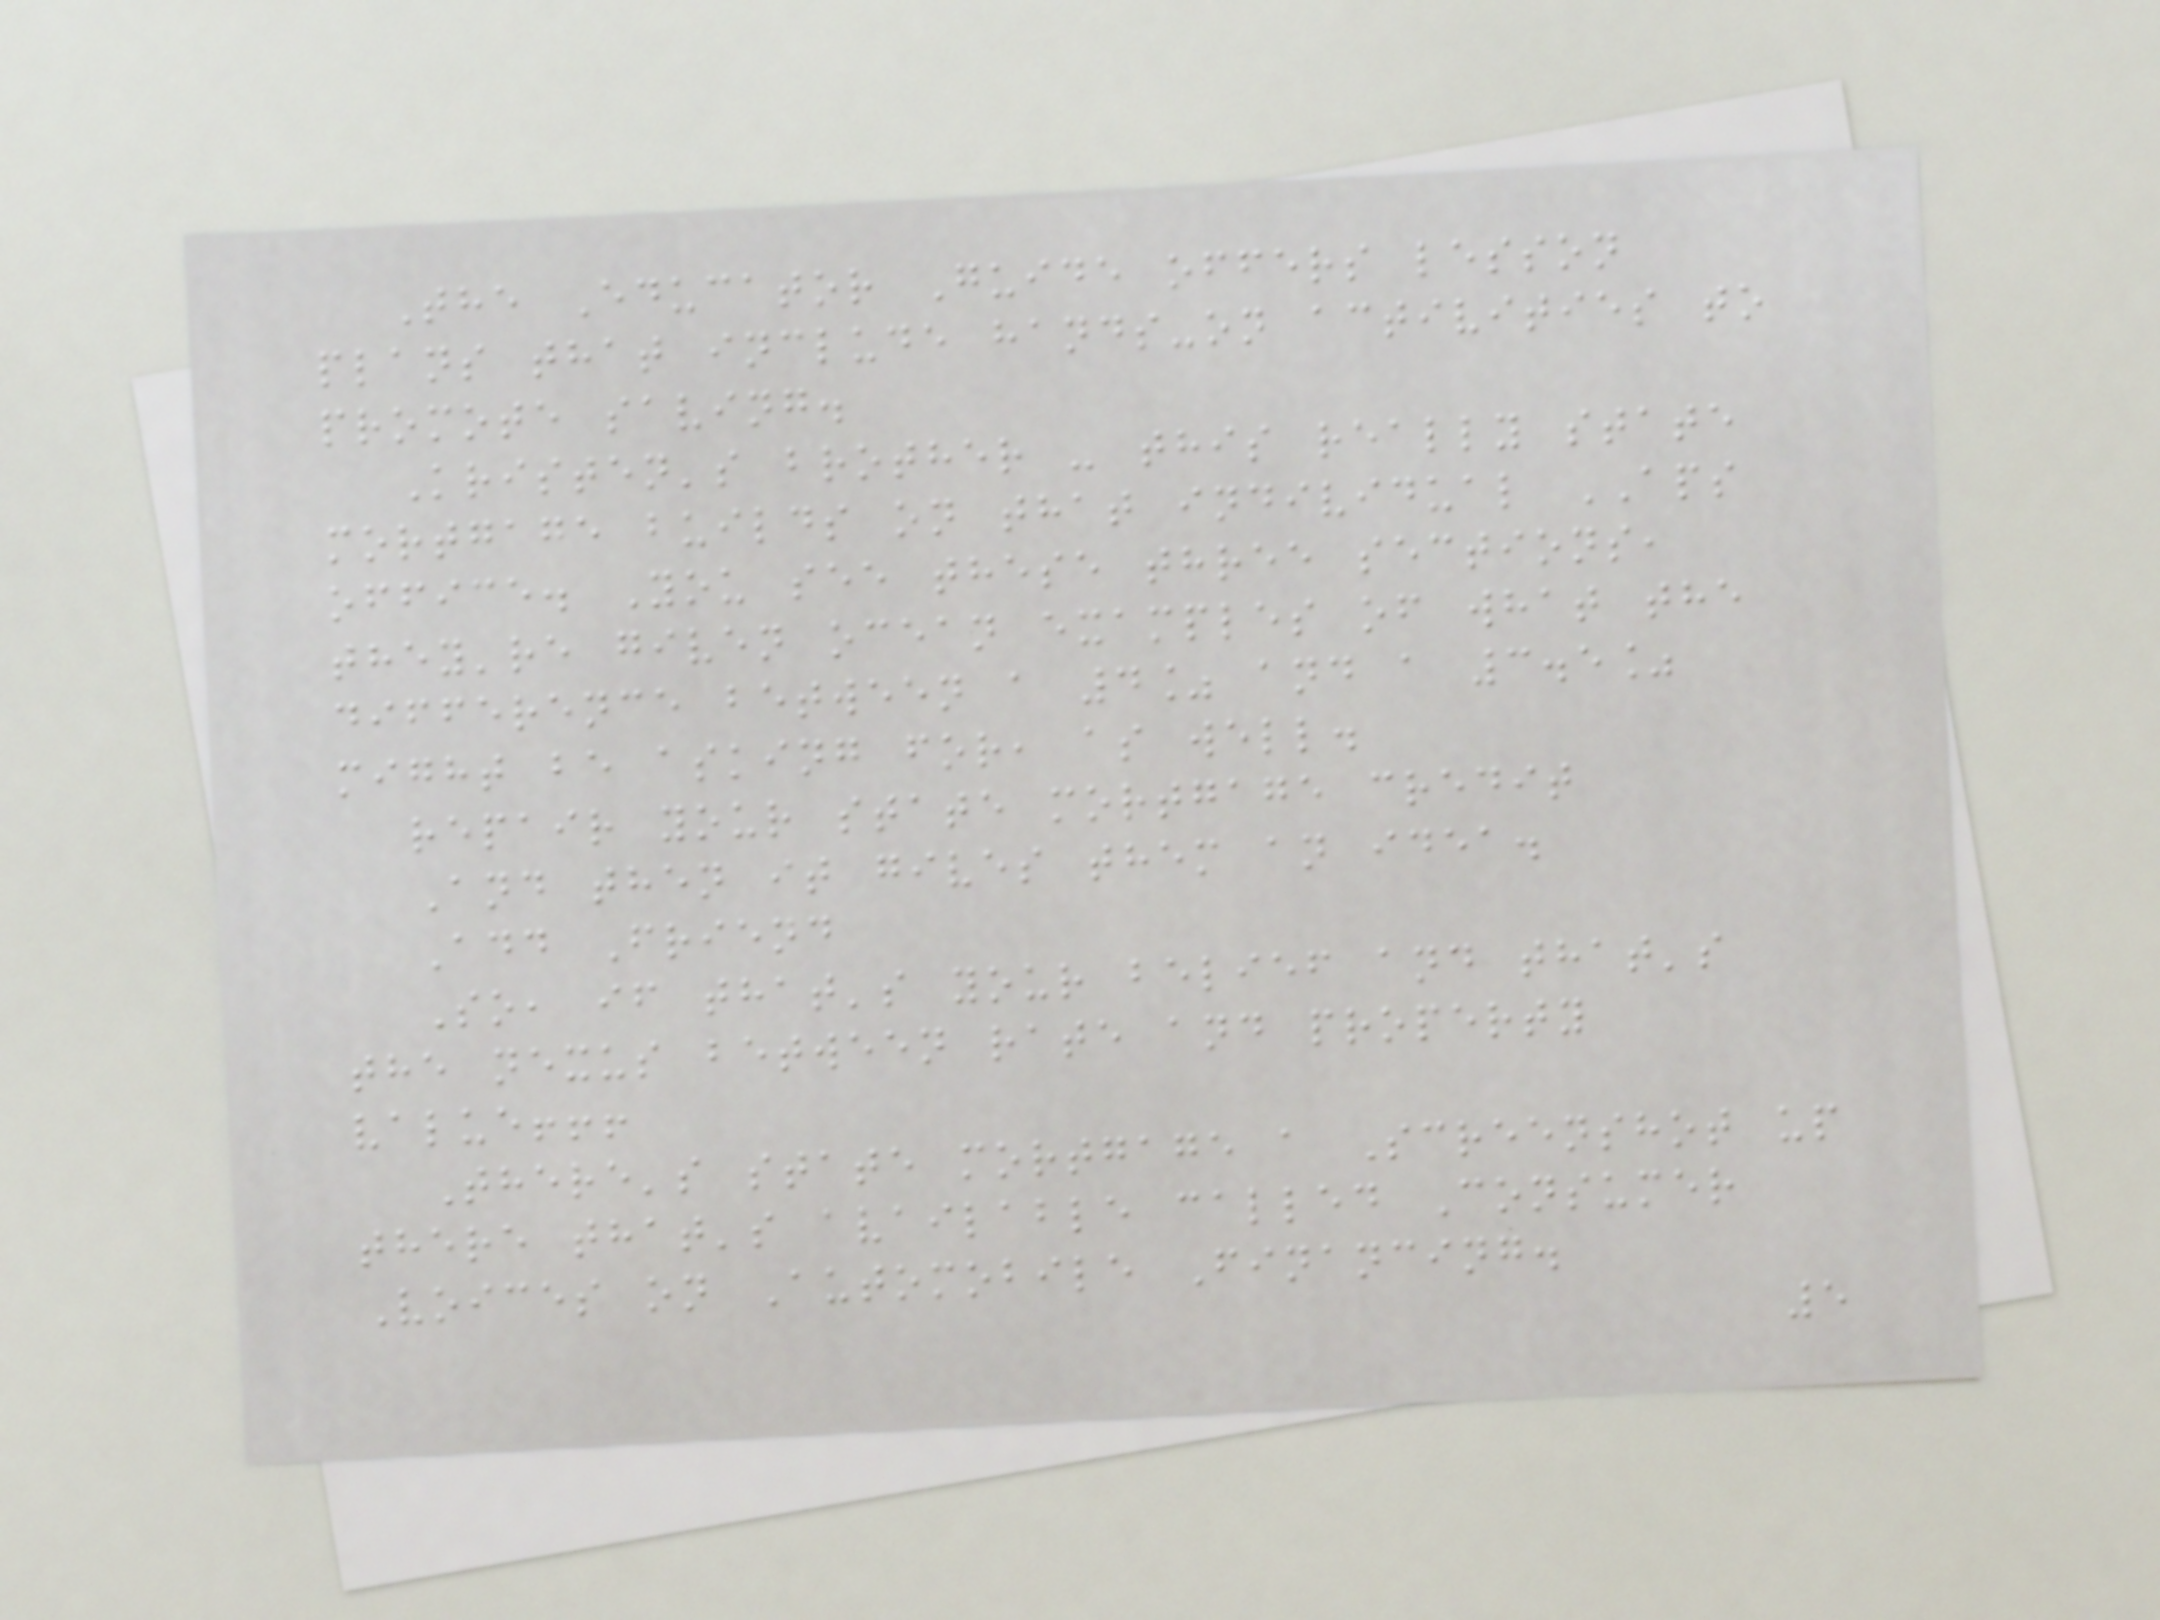The Educator Guide offers lesson
plans that include hands-on activities to
promote saving.
Kristen's brother - this really state
mortgage builds on that individual APS
office. You see these three sections,
they're given ocean examples of what the
difference between a 4% and a 3.5%
might be asking for, as well.
repair your state mortgage credit
And then it gives them an idea.
Add Friend
So, if that's your belief and that's
the nexus between rate and property
value!!!
There's state mortgage a Screenshot up
there that's available called Consumer
Voices on Automobile Financing.
5
